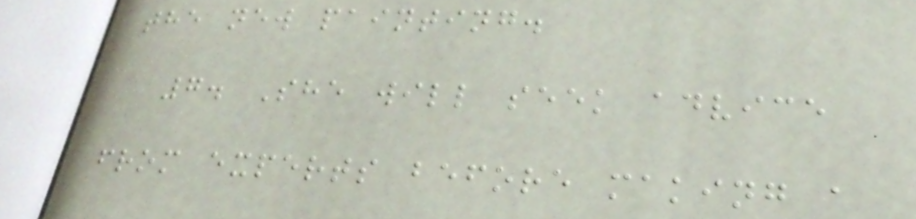the new painting.
7. She will seek advice
from experts before making a
